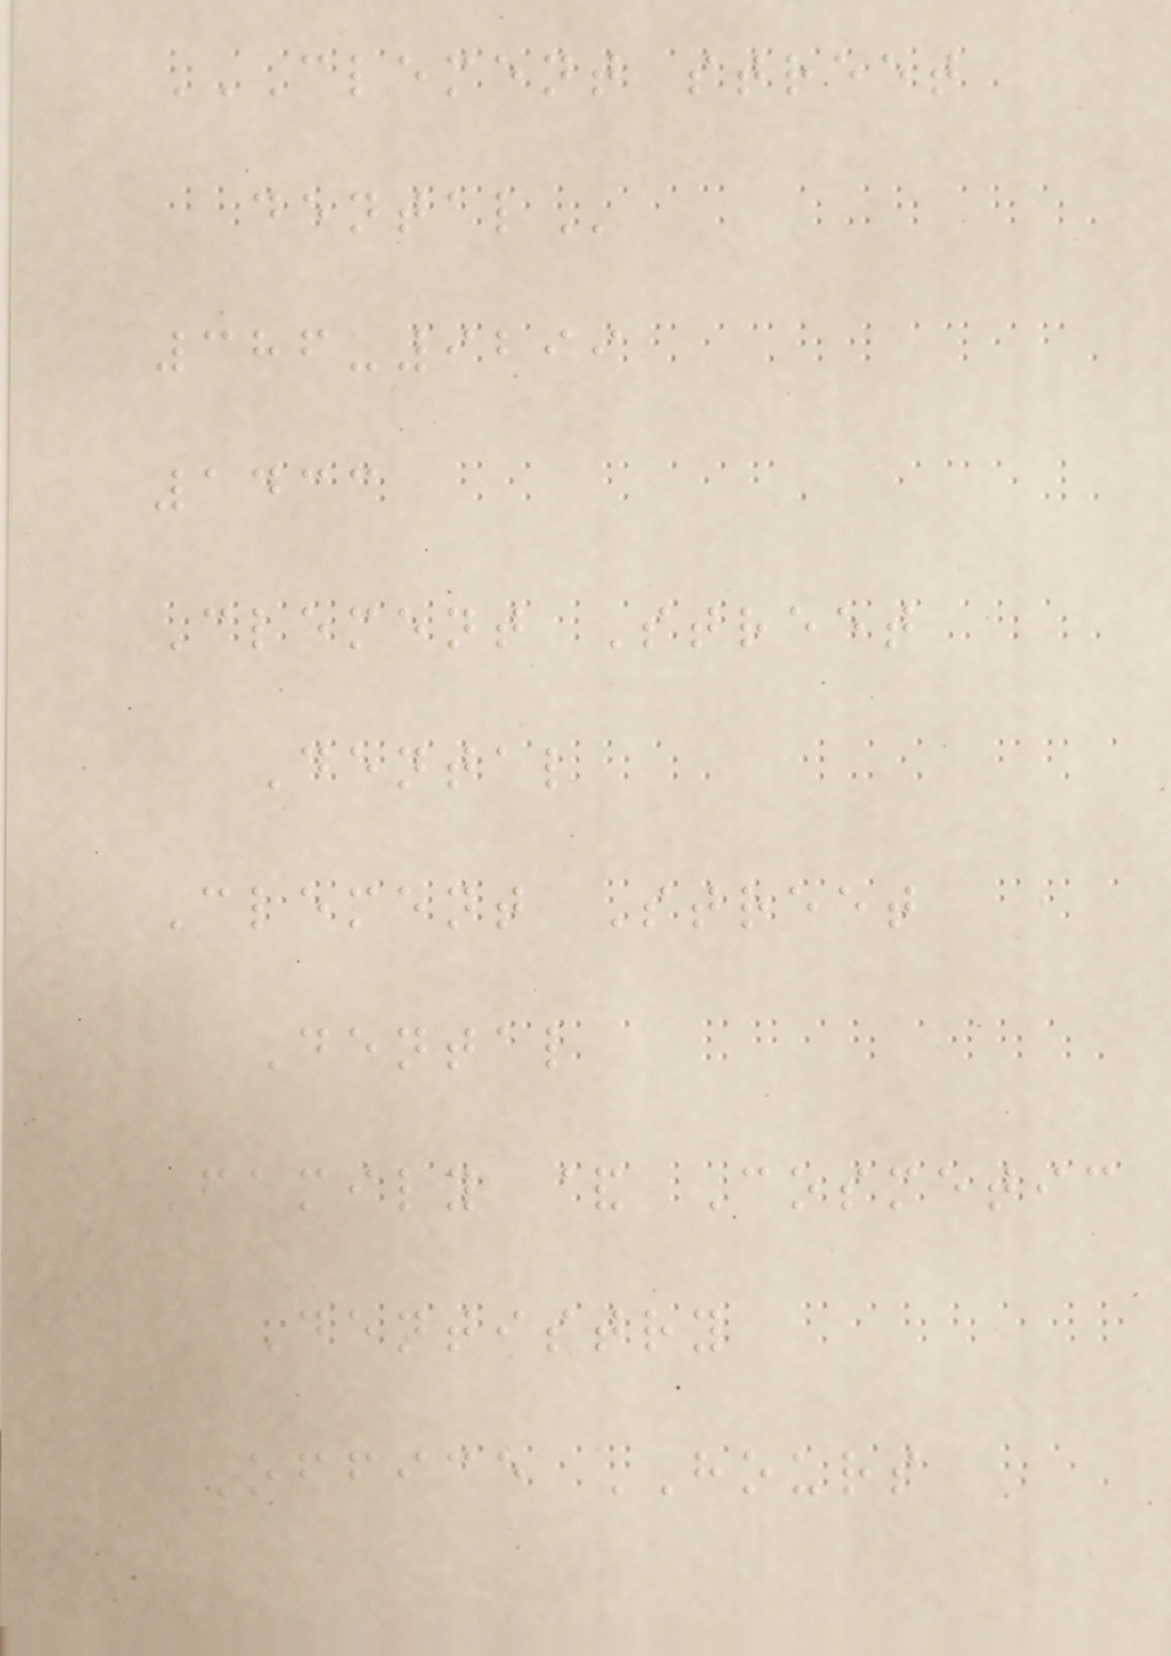CLEMENT STREET
DENTAL
386-9299
1433
Clement Street
Dental
Clement Street
Dental
Family & Cosmetic
Dentistry
OFFICE HOURS
